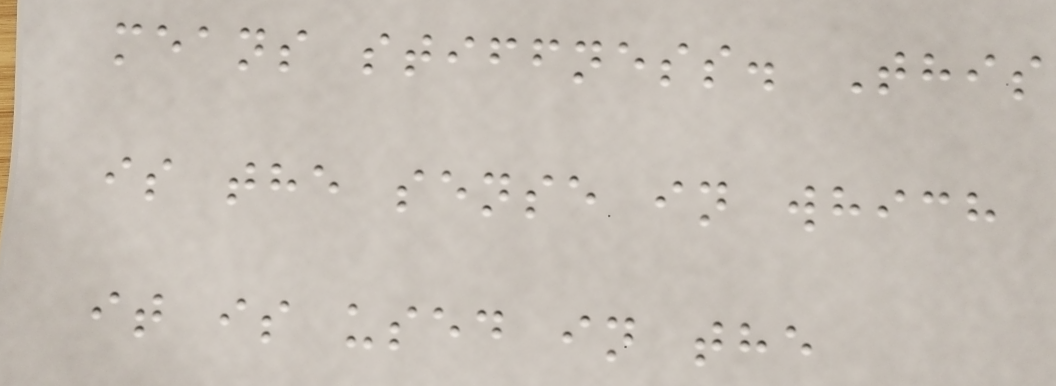means stiffness. This
is the sense in which
it is used in the
